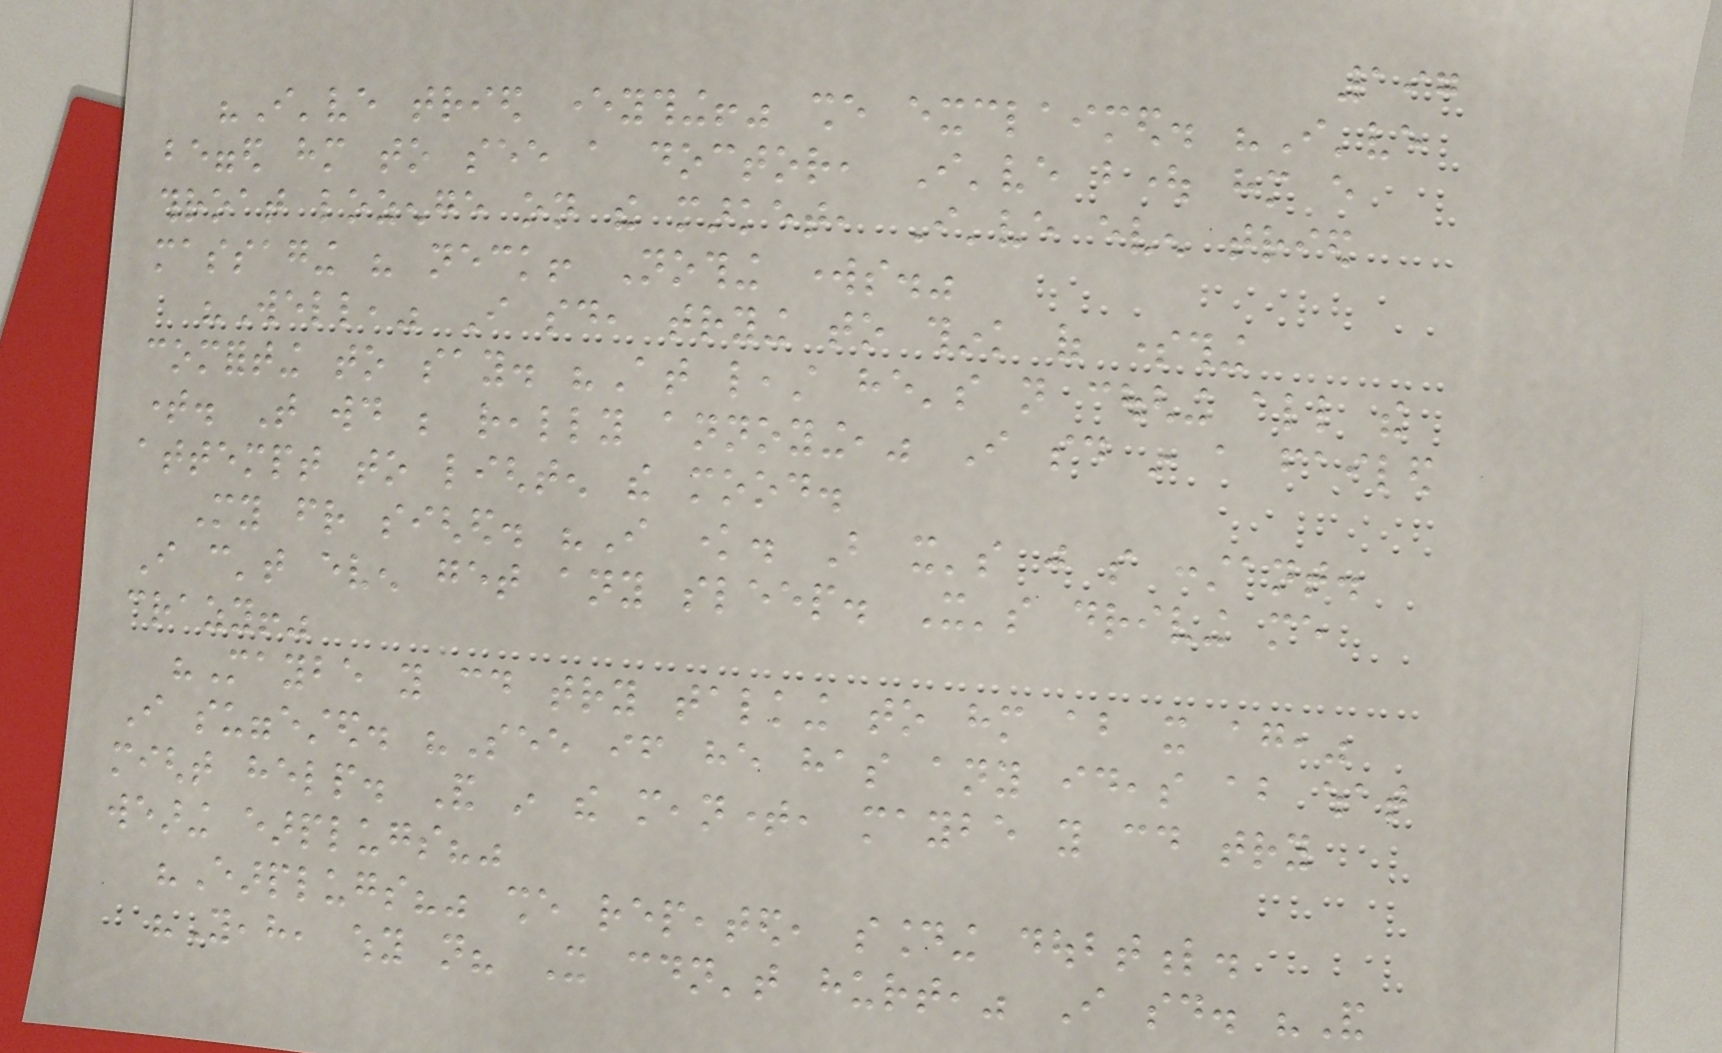197
"I've tried everything!" she exclaimed. "I've
begged him to see a doctor, I've bought him every
throat lozenge on the market, I've even tried
massaging his neck! Nothing works."
"Well," I said, trying to think of something
comforting to say. "At least he's not coughing all the
time. That would be really annoying," I said in a failed
attempt to lighten the mood.
My friend sighed. "I know. But it's just so constant.
I can't even get any sleep. It's driving me
crazy!"
"Maybe you could try talking to him about it again,"
I suggested. "See if he has any ideas about what
might help. And in the meantime, maybe you could try
wearing earplugs?"
"Earplugs?" she repeated, sounding doubtful.
"Yeah, why not? It couldn't hurt," I said. "And
